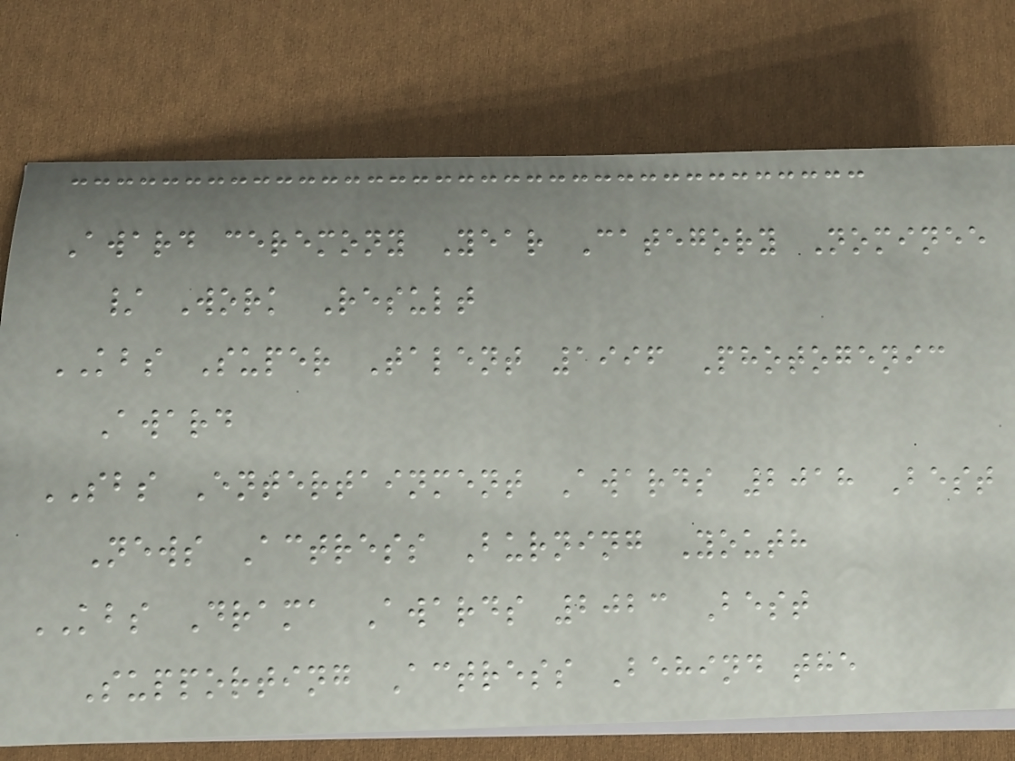Award ceremony Year Category Nominee
/ Work Result
KBS Super Talent 1996 Photogenic
Award
SBS Entertainment Awards 2018 Best
News Actress Burning Youth
KBS Drama Awards 2023 Best
Supporting Actress Behind the
